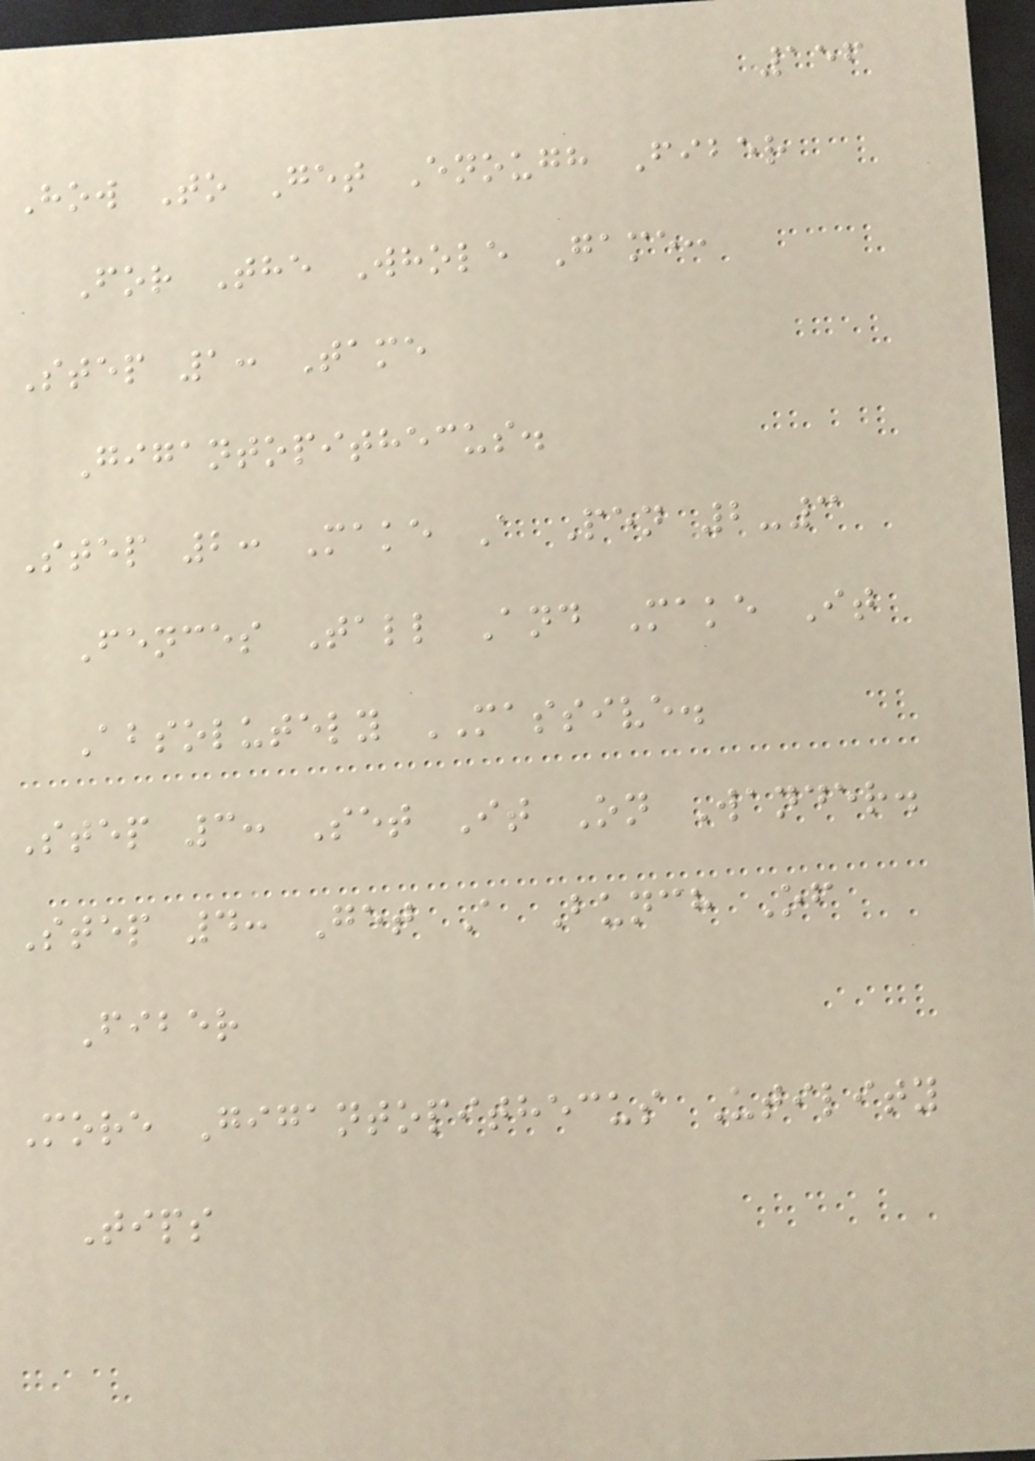156
How To Get Enough Fiber
For The Whole Game:
Step 1: Tame
Gigantopithecus.
Step 2: Make A Pen 2-3
Fences Tall And Make It
Absolutely MASSIVE.
Step 3: Set It On Wander.
Step 4: Get A Bunch Of
Fiber
More Gigantopithecus Utility
Tips
